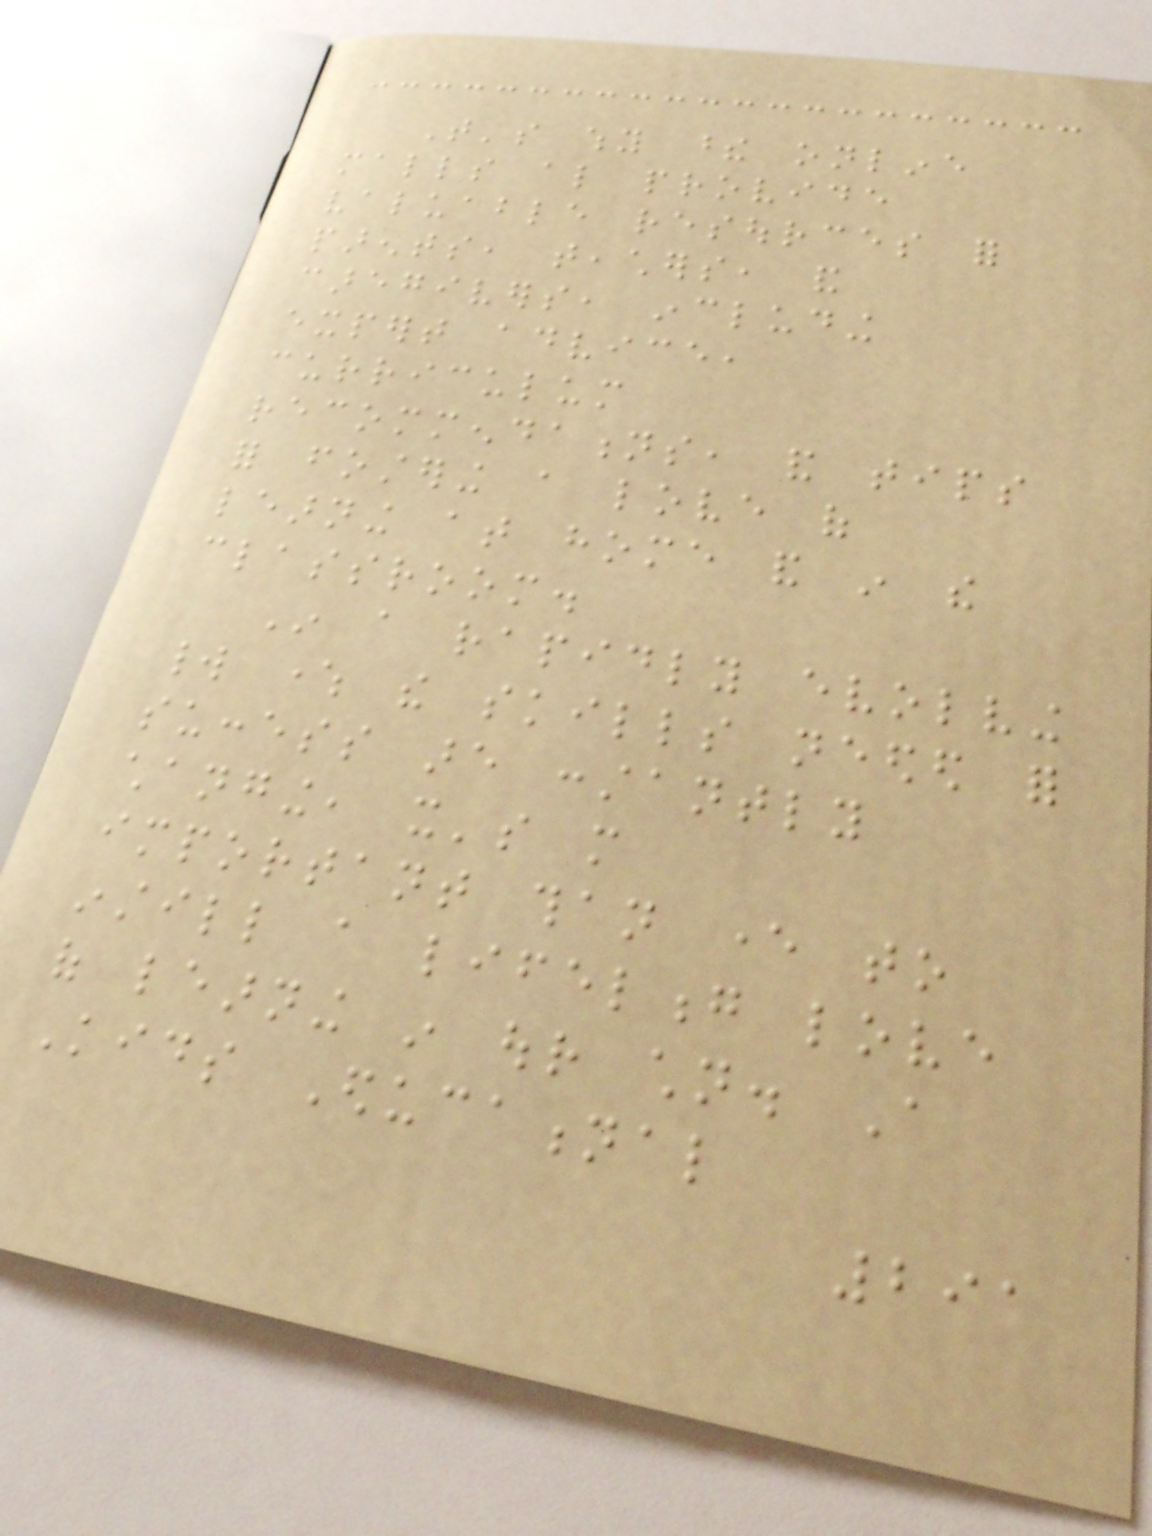That's why these online
malls also provide
valuable resources for
parents, teachers, and
caregivers, including
expert advice,
curriculum
recommendations, and tips
for fostering a love of
learning at home and in the
classroom.
In a rapidly evolving
world where the skills needed for
success are constantly
changing, it's more
important than ever to
instill a lifelong love
of learning in our children. A
Kids Educational
291
